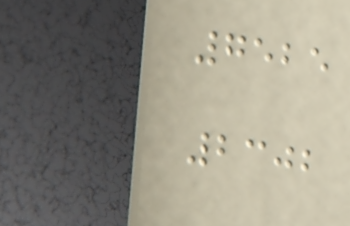7525
2302
